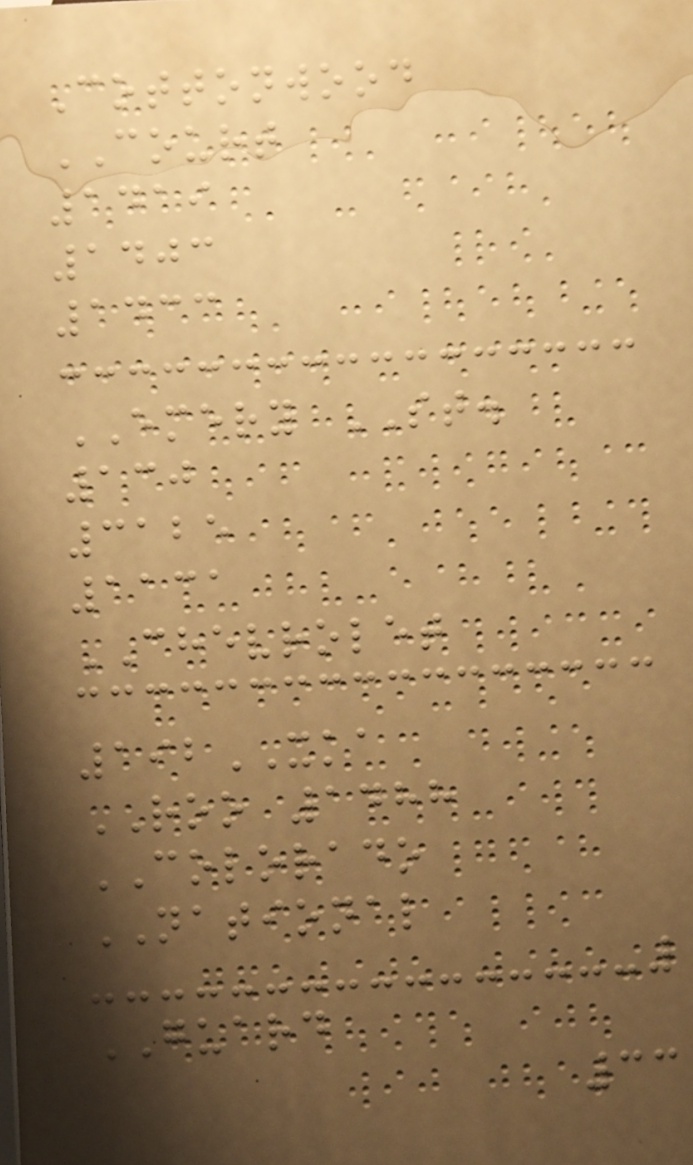Cottonwood
COURT
1419
1403
1433
EMERY ST.
130
3125
1131
CHEVROLET
192XKA
ROO 1488
COLORADO
NATIONAL
GUARD
33
